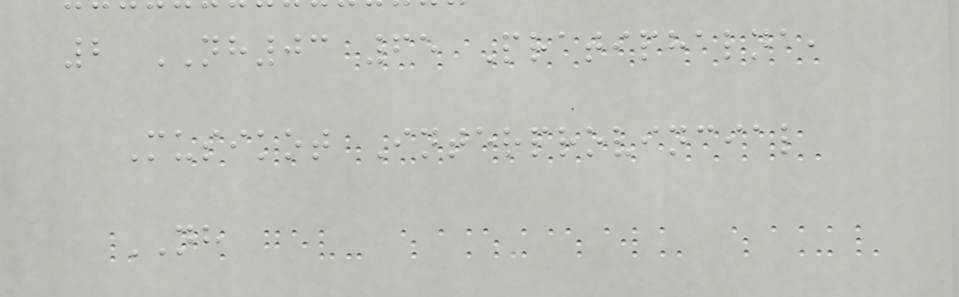2 NH03 65 Pratiphalna,
Musikot Interprovincial
NH
